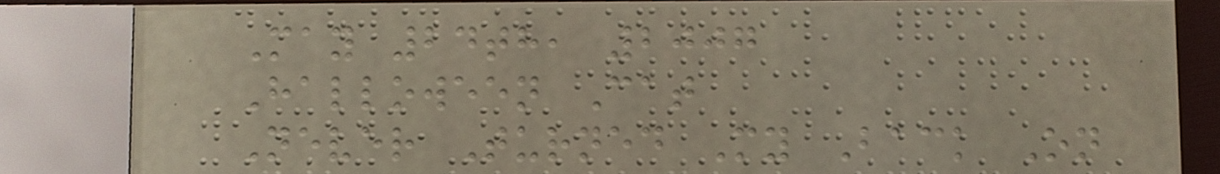May 24th, 2007
Halloween Cat
Never Turned My Back On
